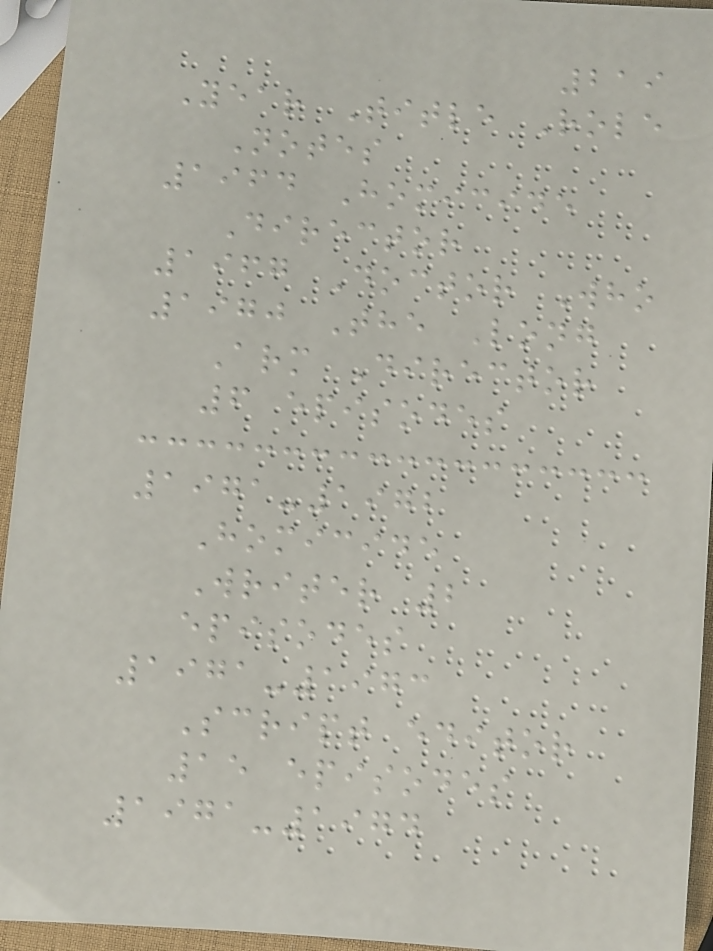219
Year Title Role
Notes
1964 Homicide
Director
1967 Doctor Who
1970 The Long
Arm Director
6 episodes
1971-1972
Homicide
Writer 2
episodes
1971-1973
Script editor
15 episodes
1971-1974
